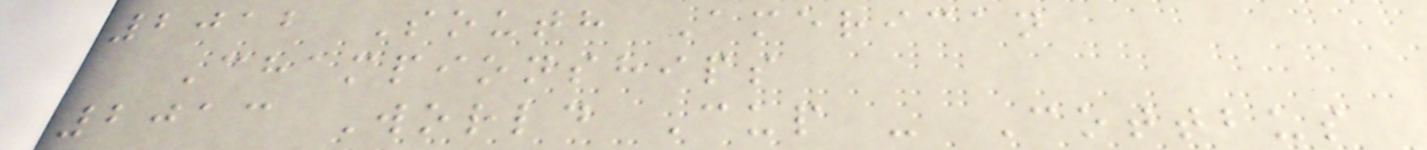2012 South American
Championships
2013 World Cup - Cottbus
